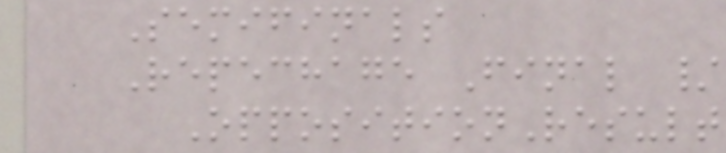Semifinals
Repechage Final /
OppositionResult
